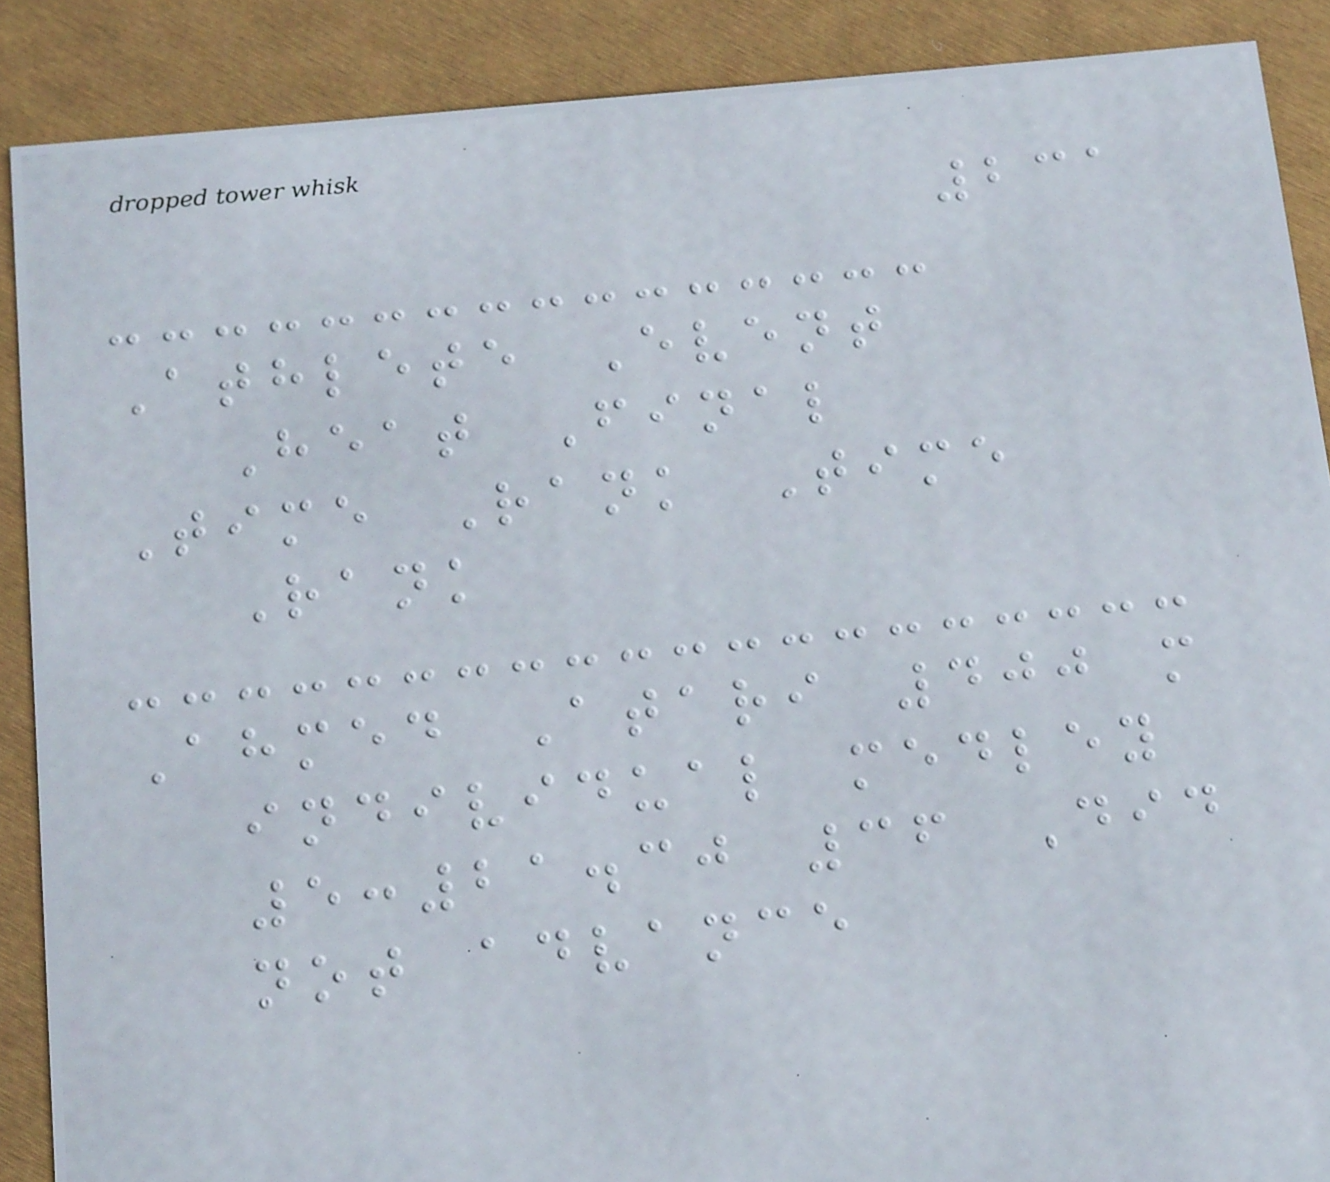231
Athlete Event
Heat Final
Time Rank Time
Rank
Ahmed Atari 400 m
individual medley
5:21.30 36 Did
not advance
